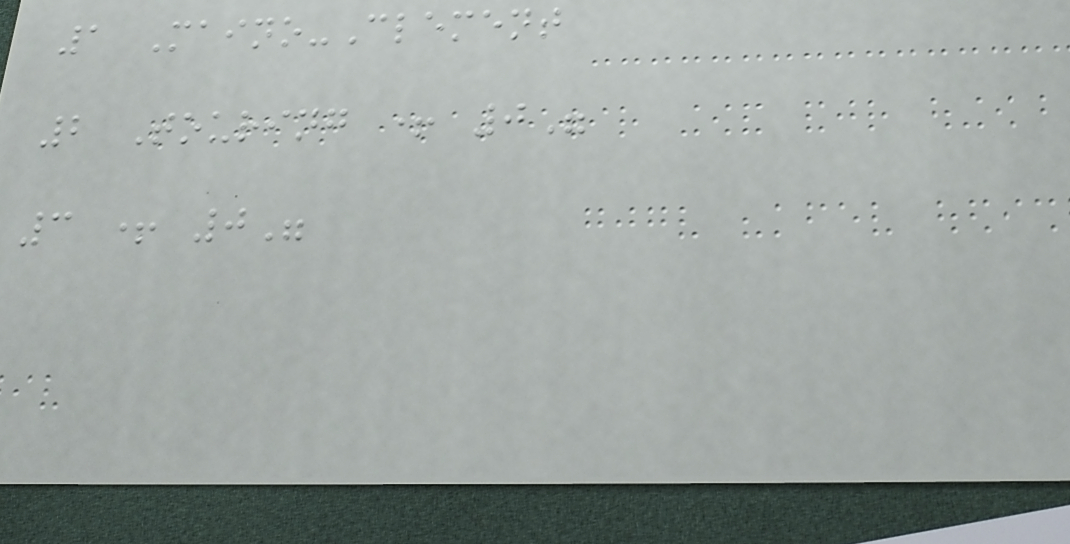1 Maino-Clement
2 Touring + 0"
3 + 0"
